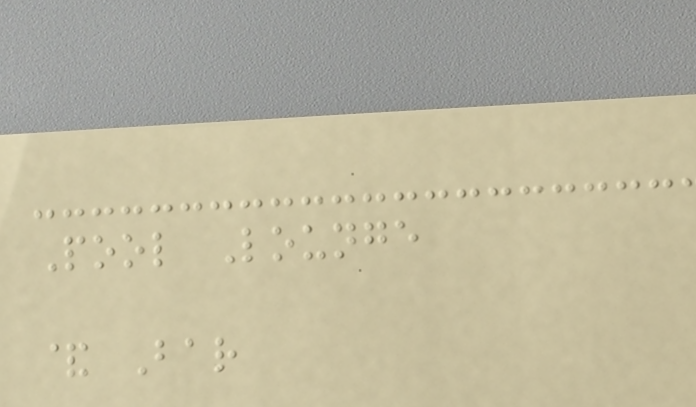Pool Lounge
& Bar
